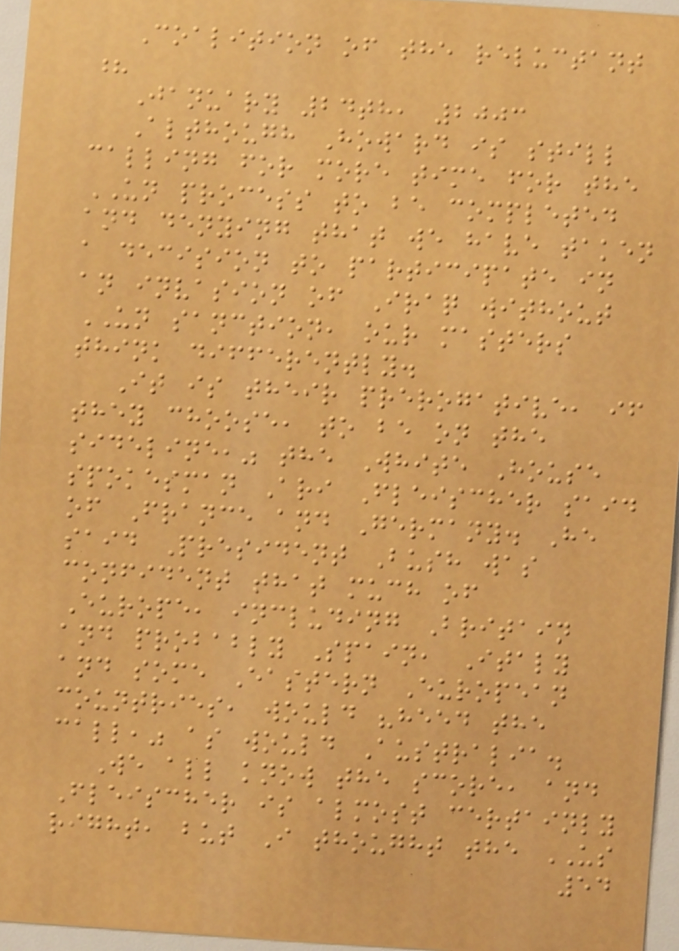Coalition of the reluctant
?
January 24th, 2003
Although Howard is still
calling for more time for the
UN process to be completed
and denying that we have taken
a decision to participate in
an invasion of Iraq without
UN sanction, our masters
think differently.
It is their prerogative, if
they choose, to be on the
sideline," the White House
spokesman Ari Fleischer said
of France and Germany. He
said President Bush was
confident that much of
Europe, including Britain
and probably Spain, Italy
and some Eastern European
countries, would "heed the
call," as would Australia.
We all know the score, and
Fleischer is almost certainly
right, but I thought the US
54
